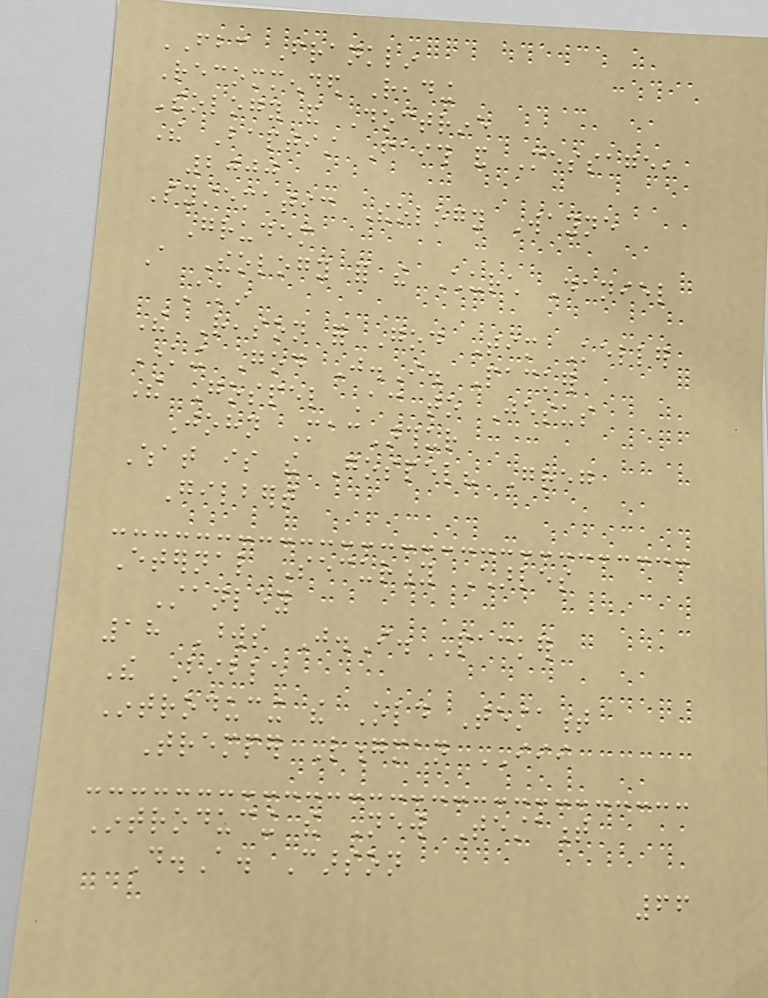FBC Franklin
Recommended Reading
Theology and Doctrine
The Baptist Faith and Message,
2000
Systematic Theology Wayne
Grudem
A Theology for the Church Daniel
Akin
The Reason for God Tim Keller
Knowing God J.I. Packer
The Gospel According to Jesus
John MacArthur
What is the Gospel? Greg
Gilbert
Eternal Security Charles
Stanley
18 Words J.I. Packer
The Bible
Introducing the Old Testament
Tremper Longman III
Introducing the New Testament
D.A. Carson
66
